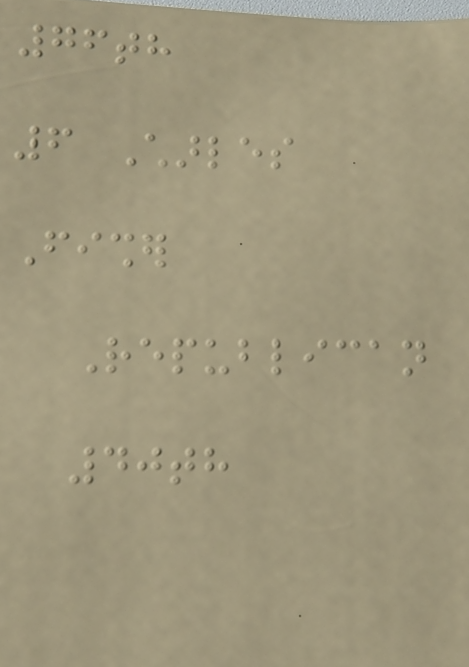76th
6 Charles
Fisher
Republican
40th
